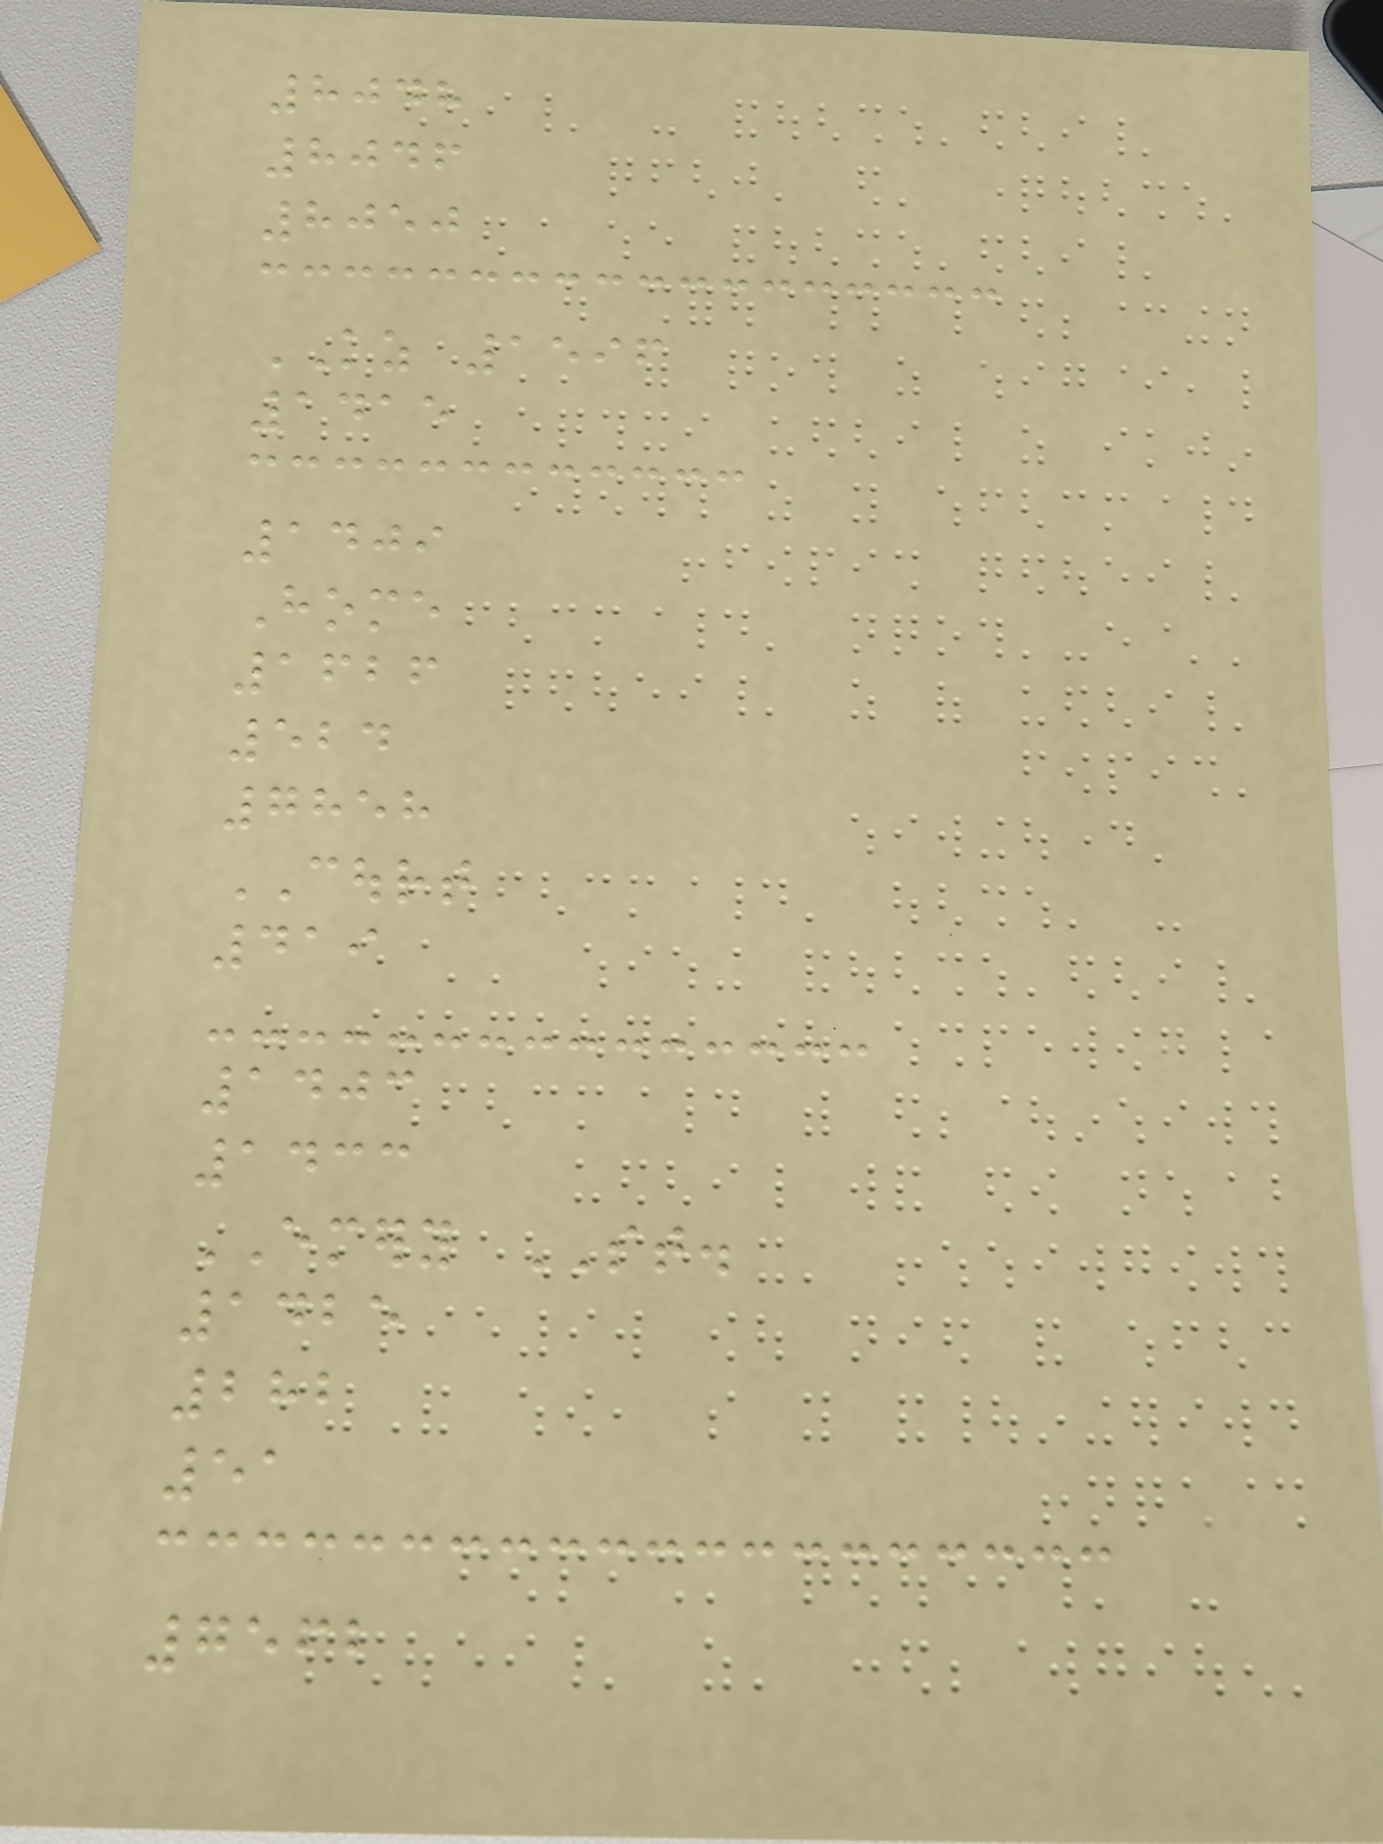8048
8046
8050
KZ 1596
1415
1409
Home
1626
524
7858
COURT
419
1403
1433
EMERY ST.
1425
282
51
7562
